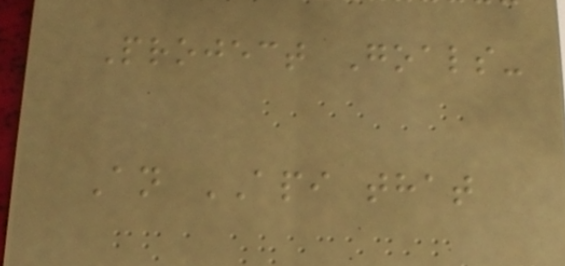Project Goals-
An API that
